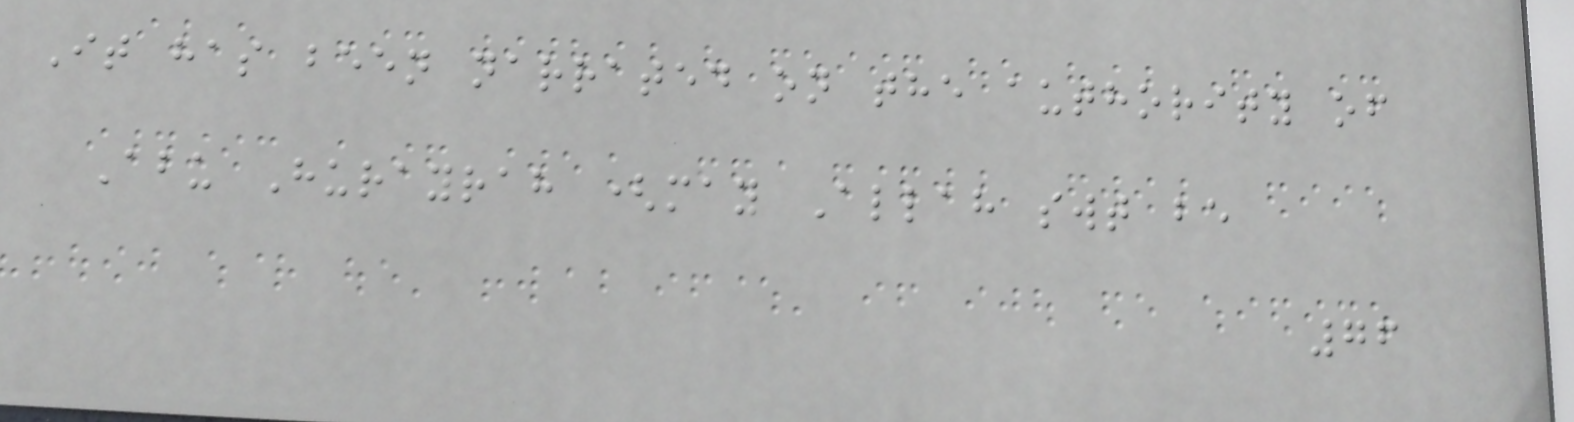It has been narrated on the authority of
Abu Hurayrah (may Allah swt be
76
